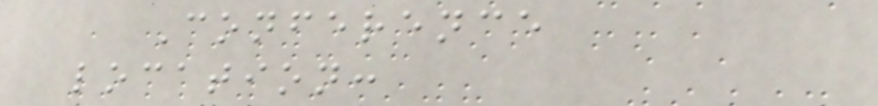Conference
location:
